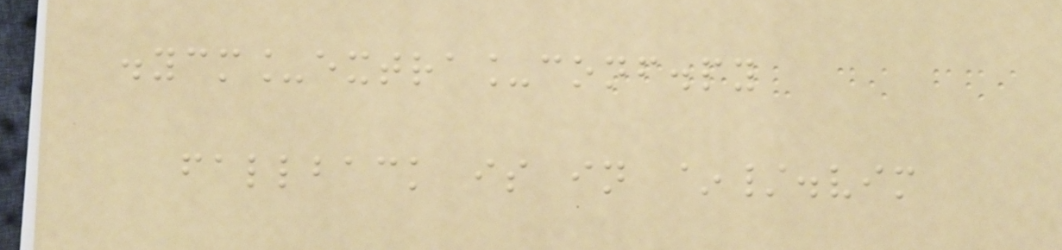.ycm_extra_conf.py
fallback is in ~/.vim
